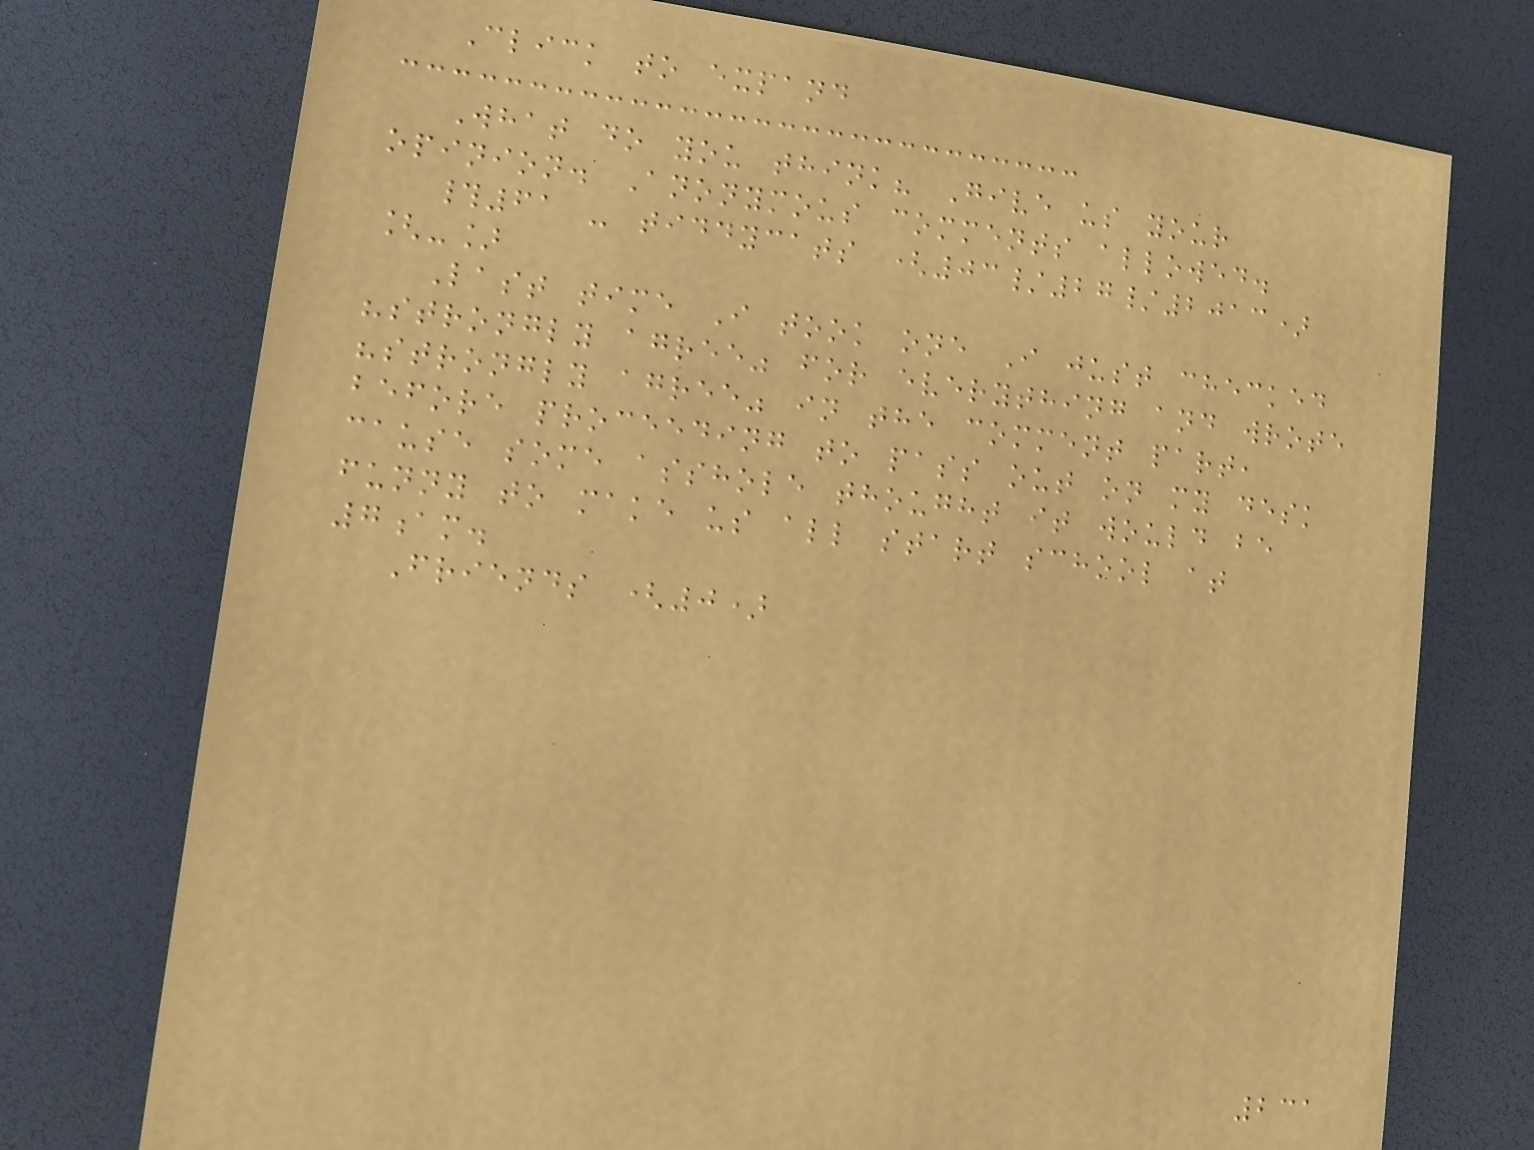Click to expand
What do you think? Give us your
opinion. Anonymous comments allowed.
#61 - tiddycats (03/27/2013)
[-]
Last time I took one I just checked
"strongly agree" for everything and wrote
"strongly agree" in the comment part,
before proceeding to pass out on my desk
cause some asshole thought it would be
funny to make us all start school at
7am.
Friends (0)
231
